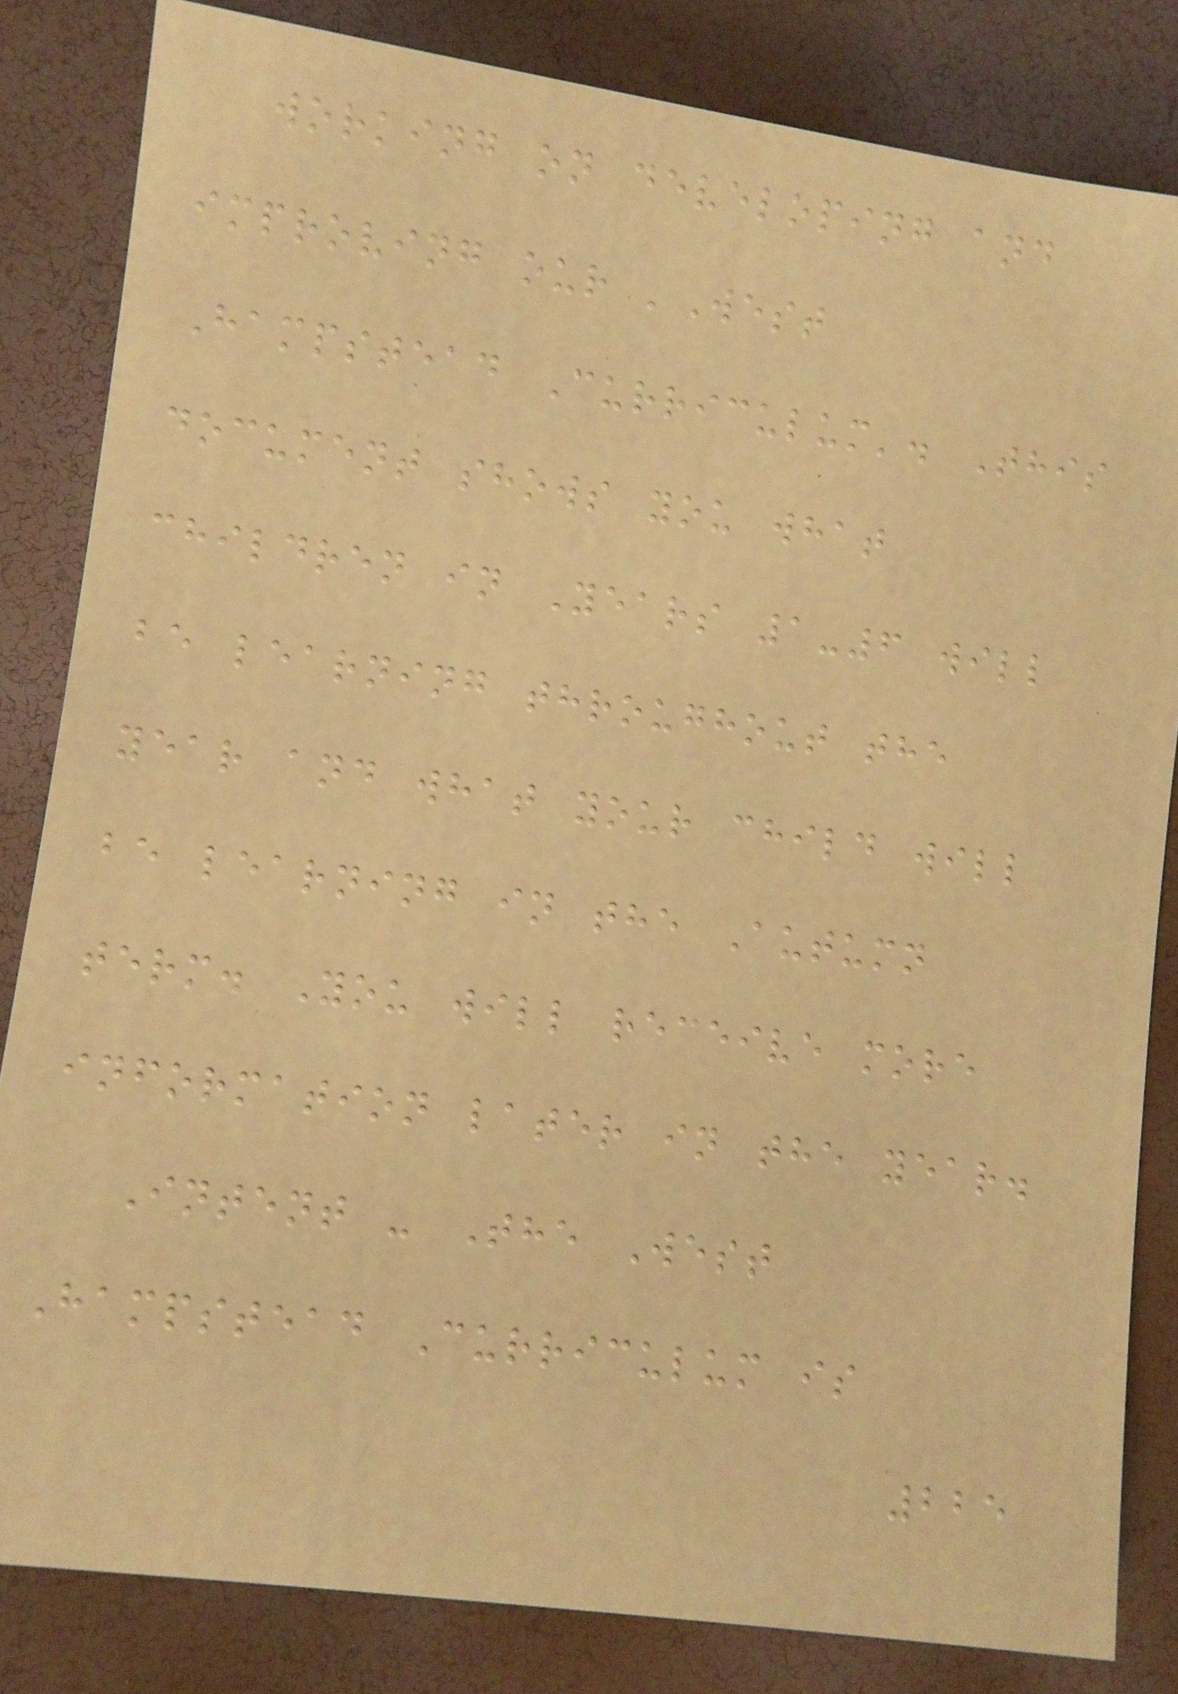working on developing and
improving our 'West
Hampstead Curriculum'. This
document shows you what
children in Years 1-6 will
be learning throughout the
year and what your child will
be learning in the Autumn
term. You will receive more
information later in the year.
Intent - The West
Hampstead Curriculum is
225
